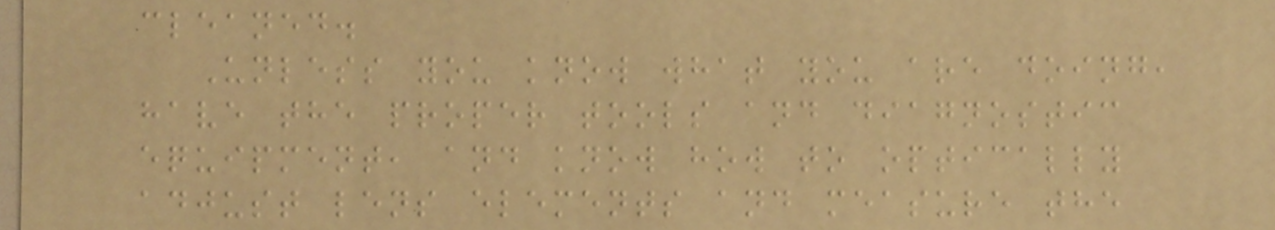cleaned.
Unless you know what you are doing,
have the proper tools and diagnostic
equipment, and know how to optically
adjust lens elements and measure the
